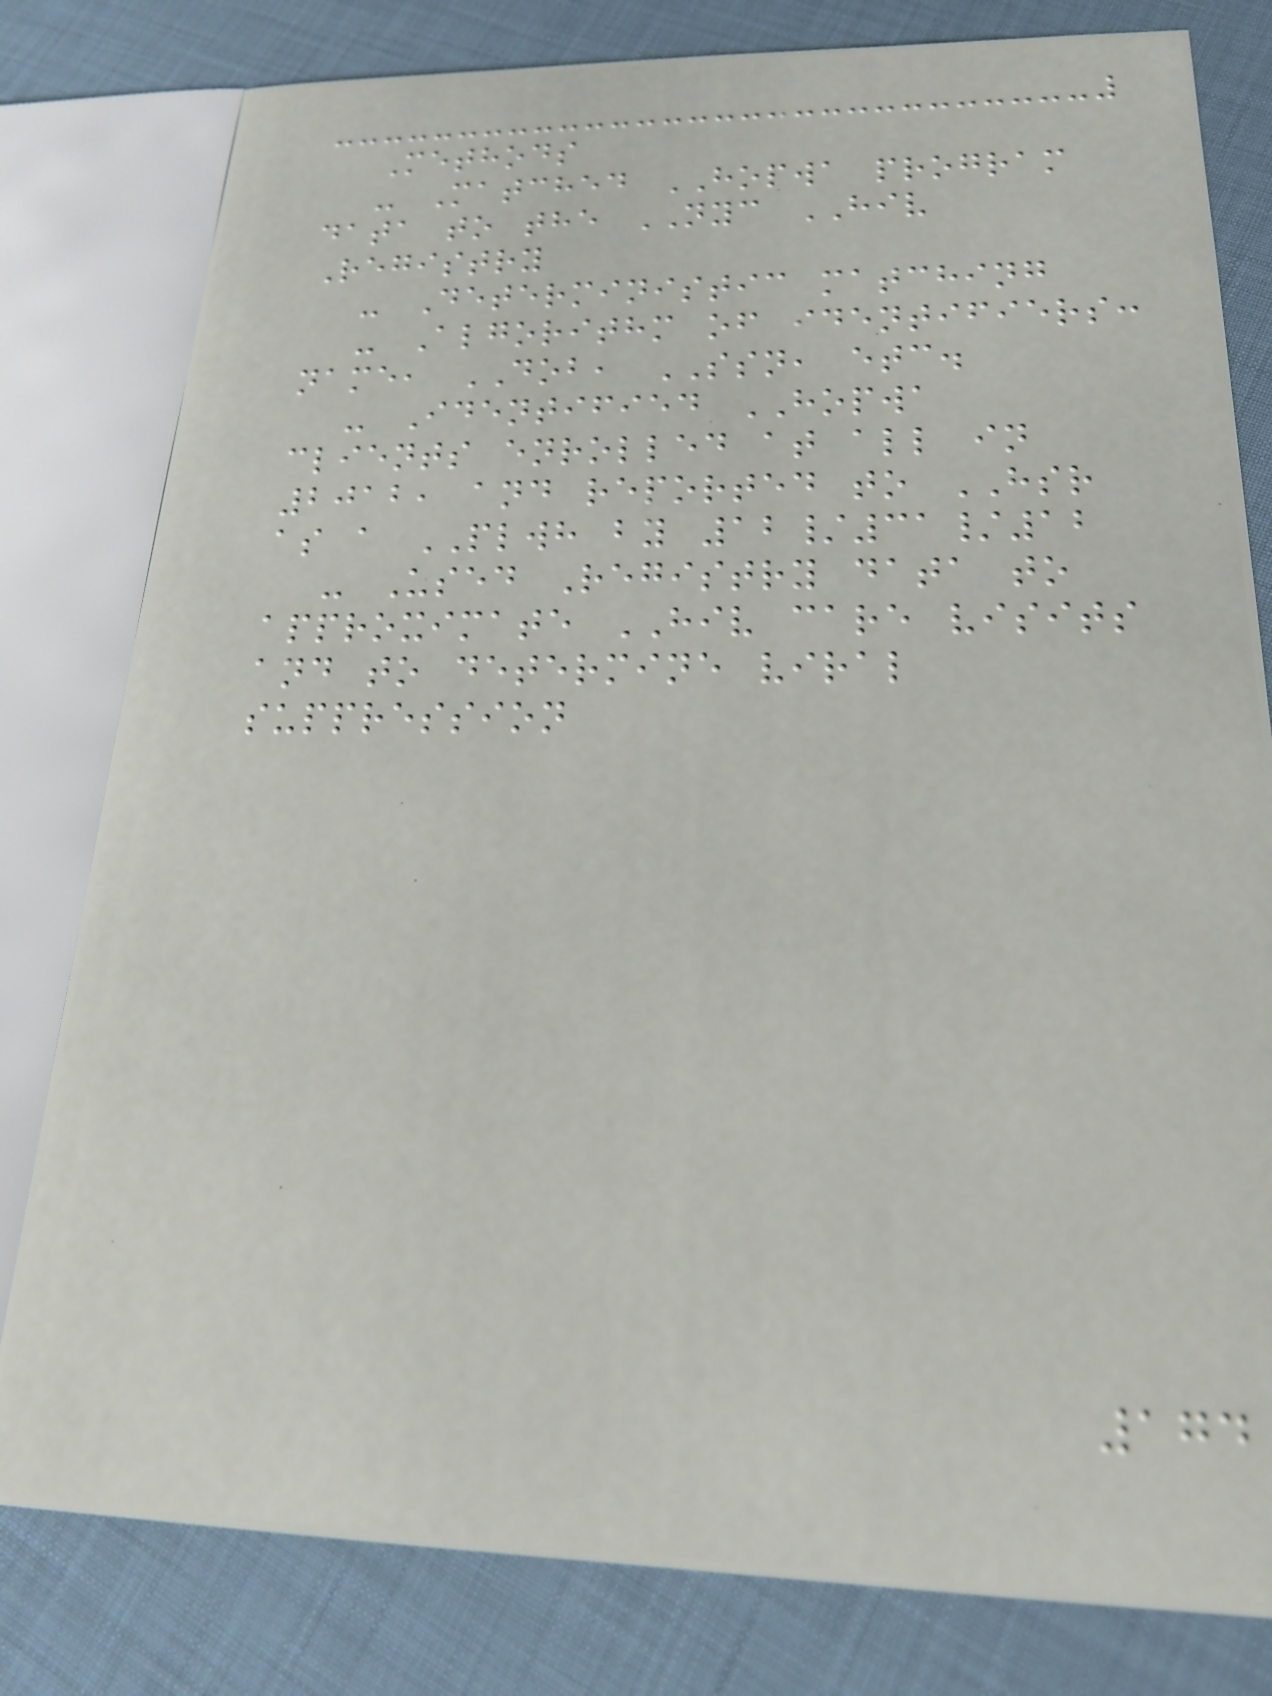Methods
- Matched HOPWA program
data to the NYC HIV
Registry
- Deterministic matching
- Algorithm of identifiers:
name, DOB, SSN, etc.
- Identified HOPWA
clients enrolled at all in
2012, and reported to HSR
as a PLWH by 12/31/12
- Used Registry data to
approximate HIV care visits
and to determine viral
suppression
174
